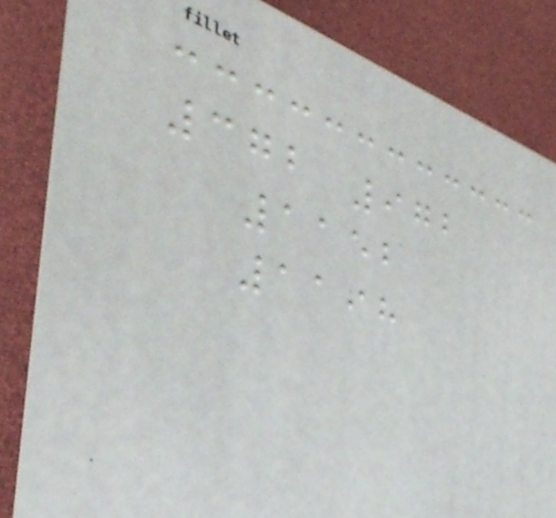372 972
1152
1198
